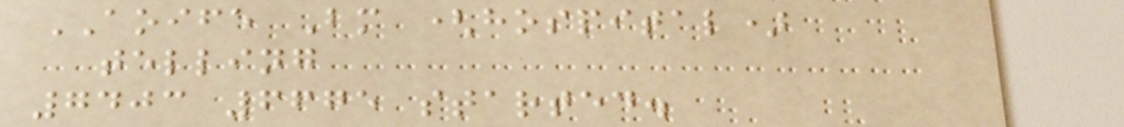AOIFE Bm (hospital)
telling
7403 6675 started.
